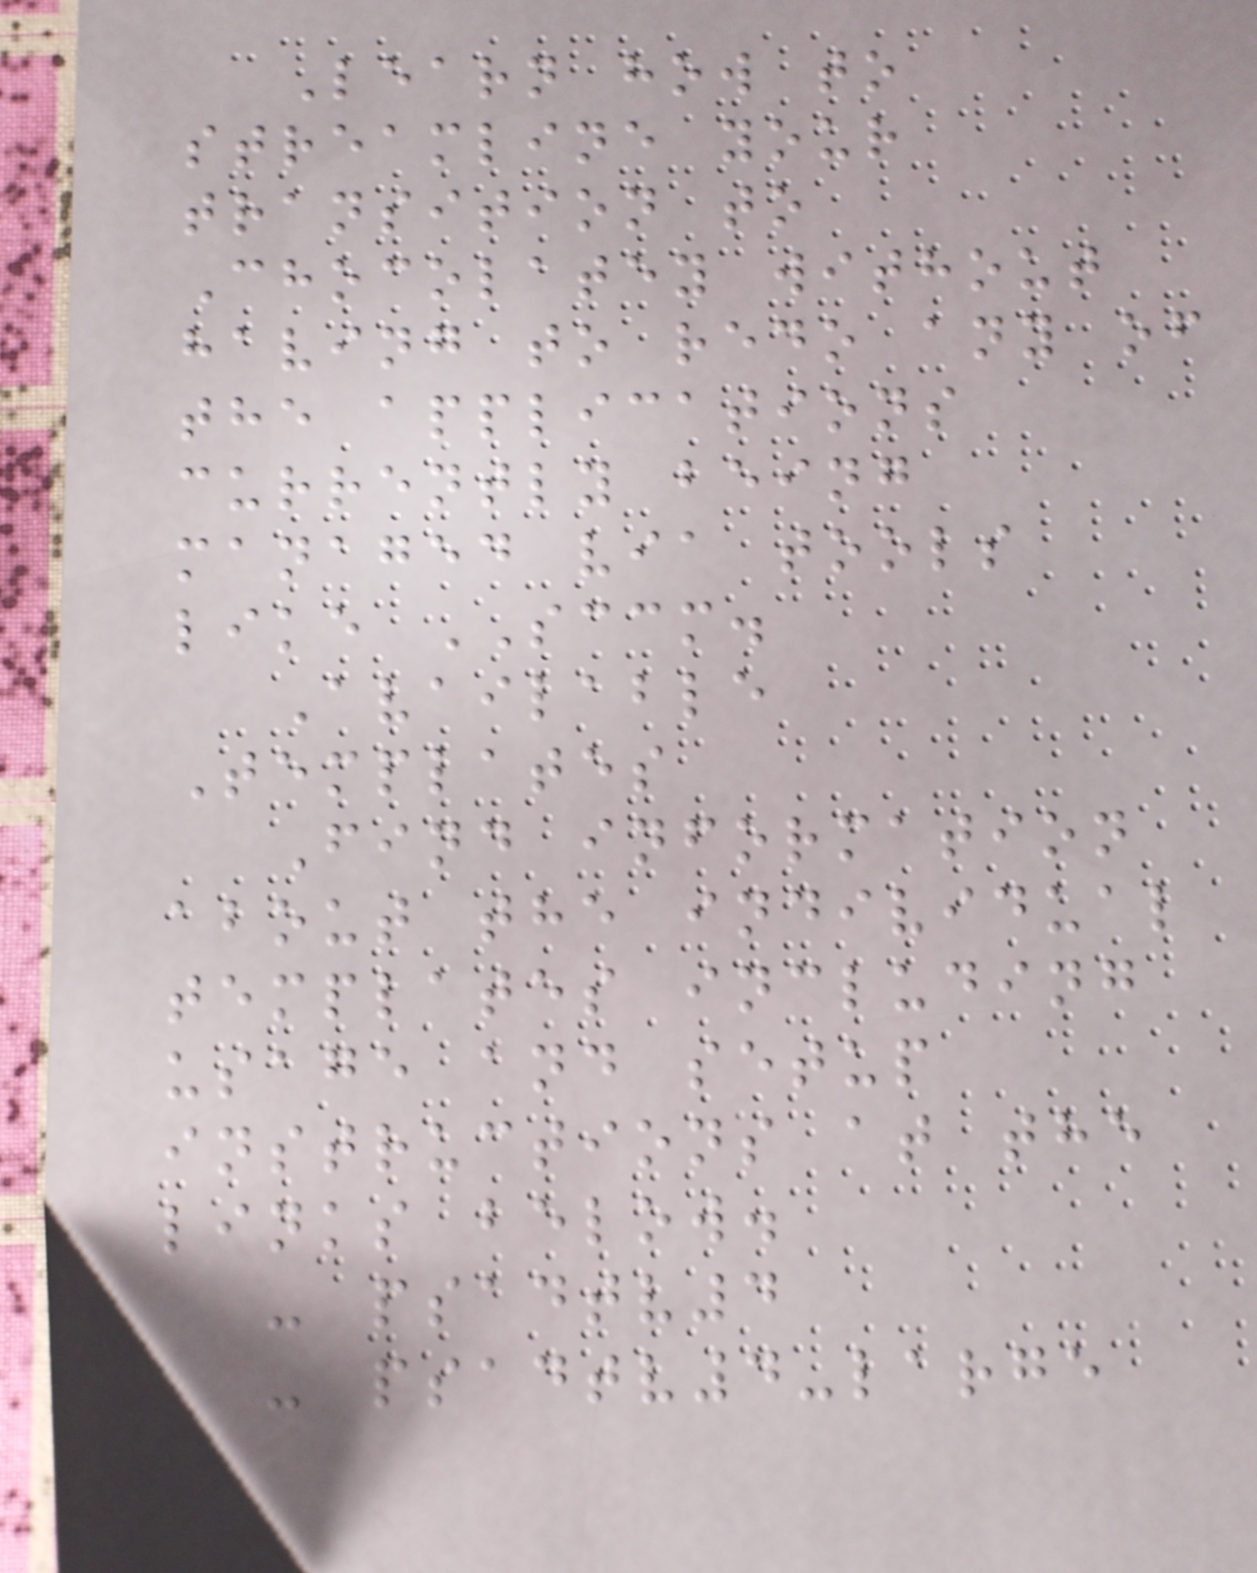Learn how to
streamline your
transition to
Chocolatey without
having to redo any of
the applications
currently being
managed via tools
like SCCM.
Available
Templates
Find information
about the individual
templates including
usage and setup
instructions at the
links below.
- psadtv4
- psadtv4-large
